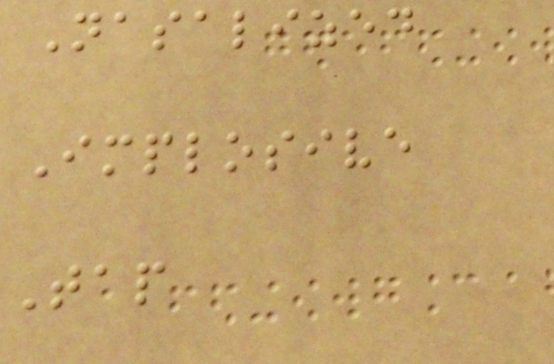Nasalized
Implosive
Tap
